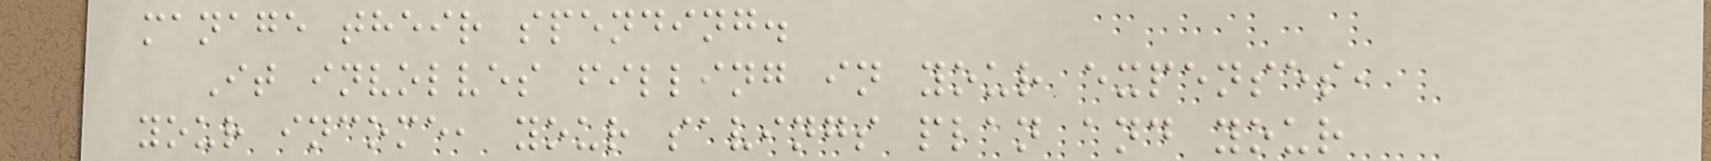manage their spending.
It involves filling in your expenses,
your income, your savings plan and your
